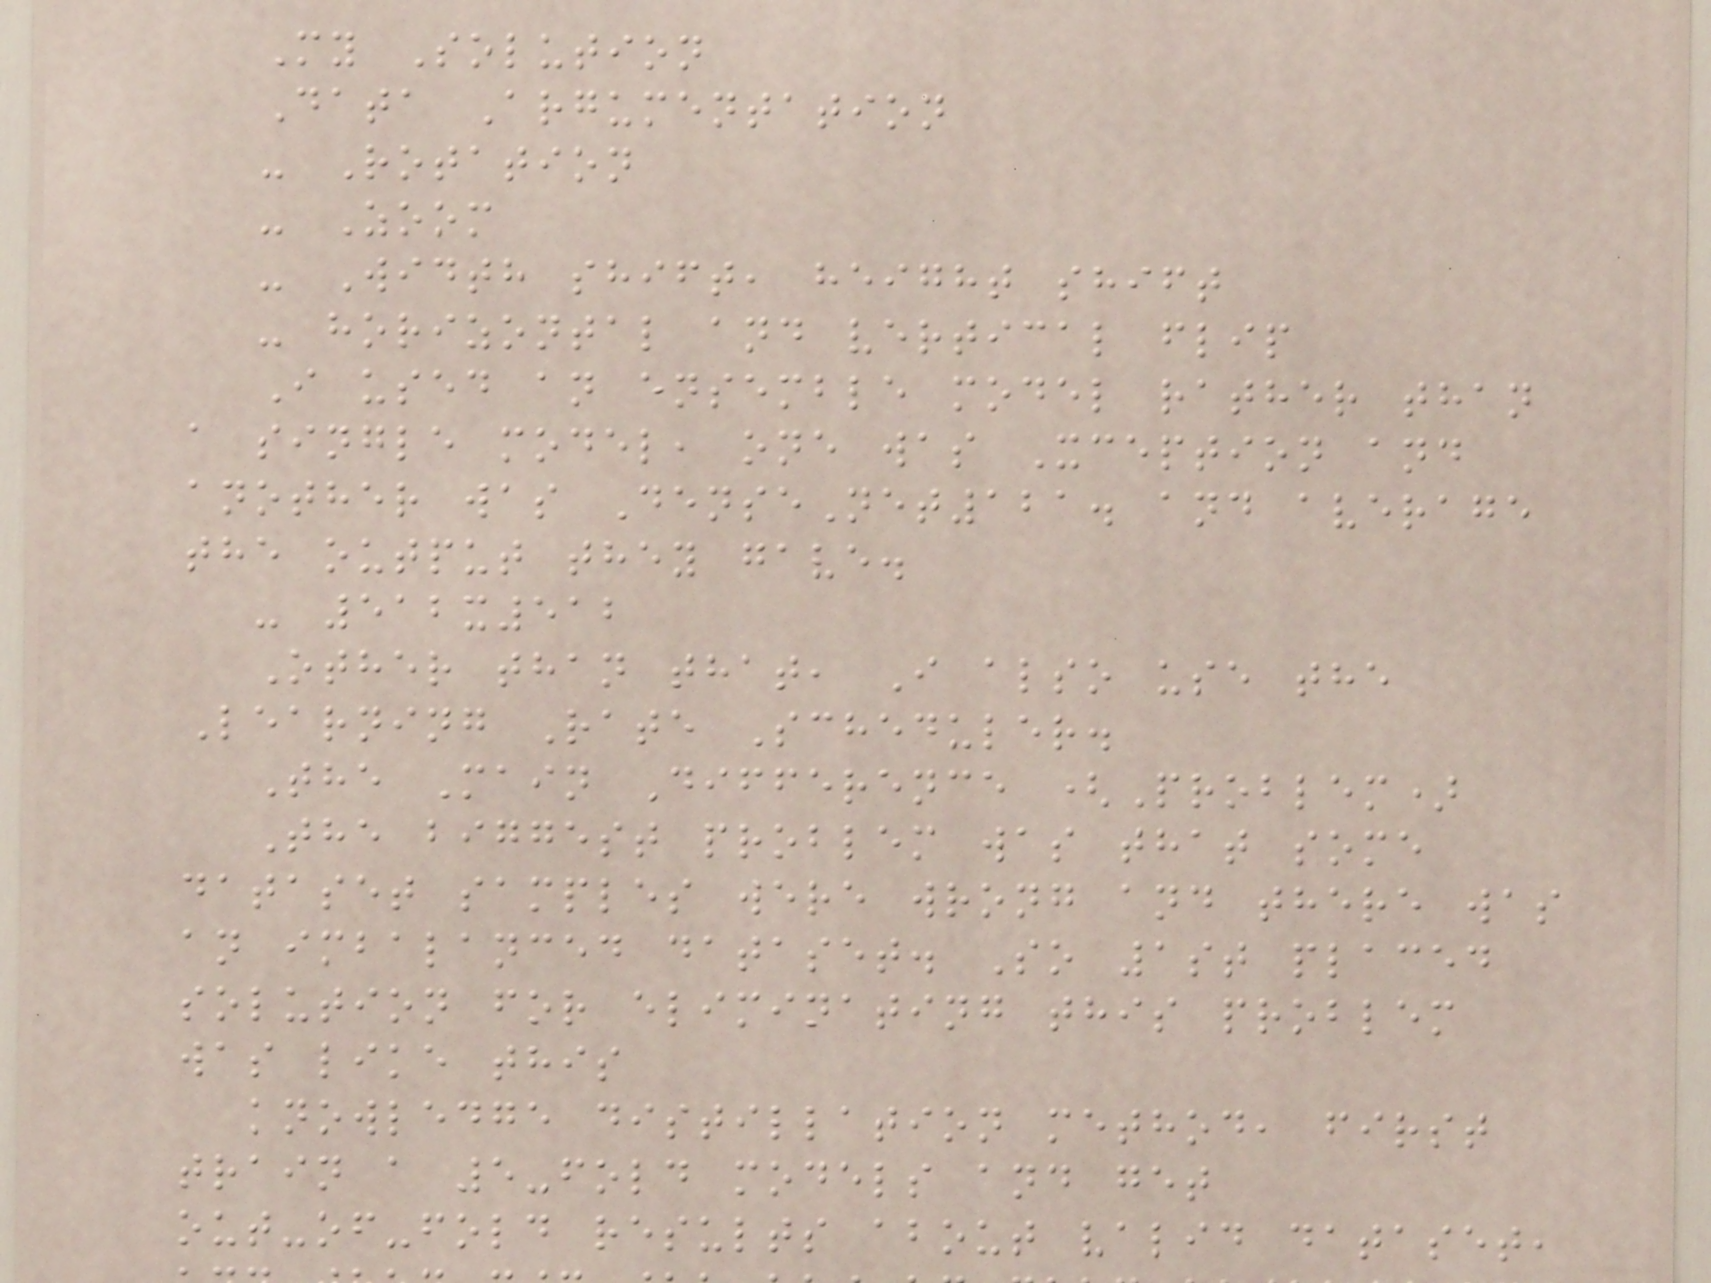My Solution
Data Argumentation
- Rotation
- Zoom
- Width shift, height shift
- horizontal and vertical flip
I used an ensemble model rather than
a single model, one was Xception and
another was DenseNet121. and average
the output they gave.
- 512x512
Other than that, I also use the
Learning Rate Scheduler.
The Main Difference (Problem)
The biggest problem was that some
dataset samples were wrong and there was
an imbalanced dataset. So 1st placed
solution for eliminating this problem
was like this
knowledge distillation method, first
train a 5-fold models and get
out-of-fold results about valid dataset,
